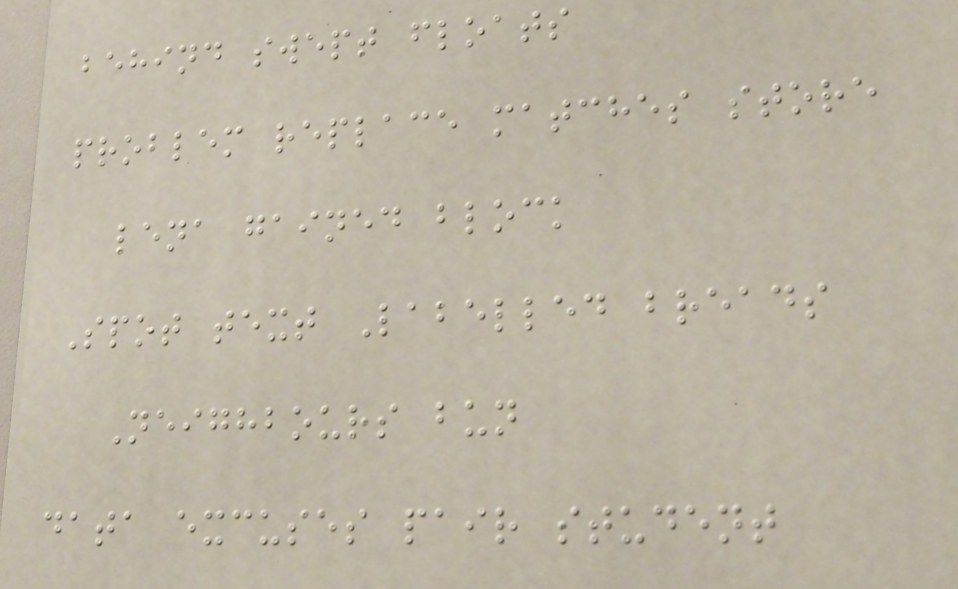behind swept floats
problem replace matches store
lena gained block
Spot text Labelled breads
Neighbours bun
data excuses pair student
